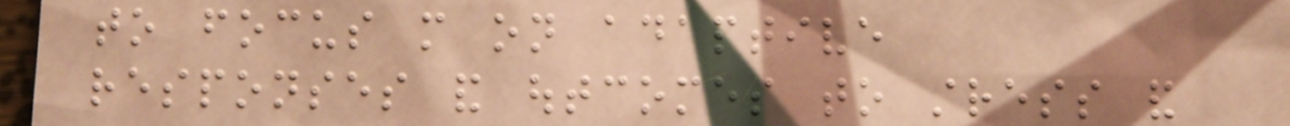to focus more on adaptive
responses and outcomes to stress and
